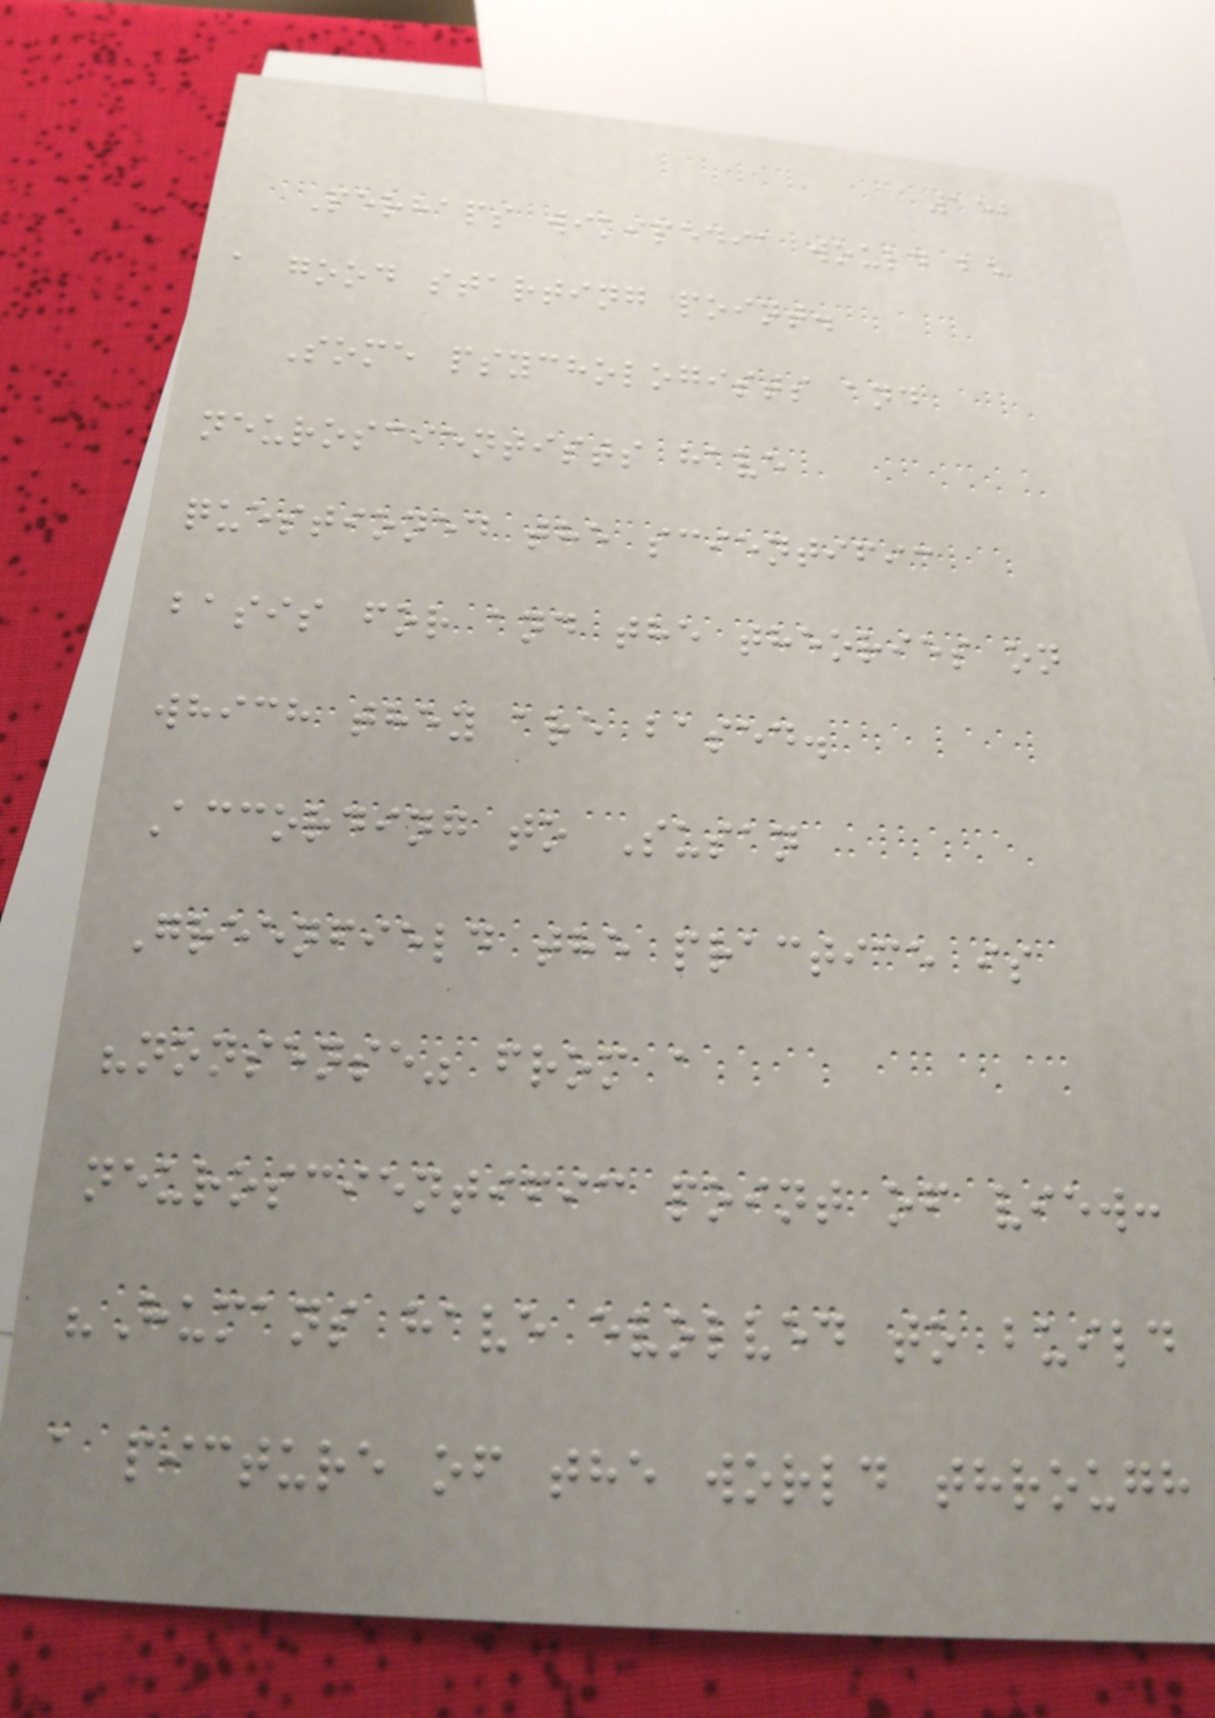152
Perhaps wikipedia would be
a good starting point.
Some psychologists and
neuroscientists have
questioned the scientific
basis for and the theories on
which they are based.
According to Susan
Greenfield the practice is
"nonsense" from a
neuroscientific point of view:
"Humans have evolved to build
a picture of the world through
